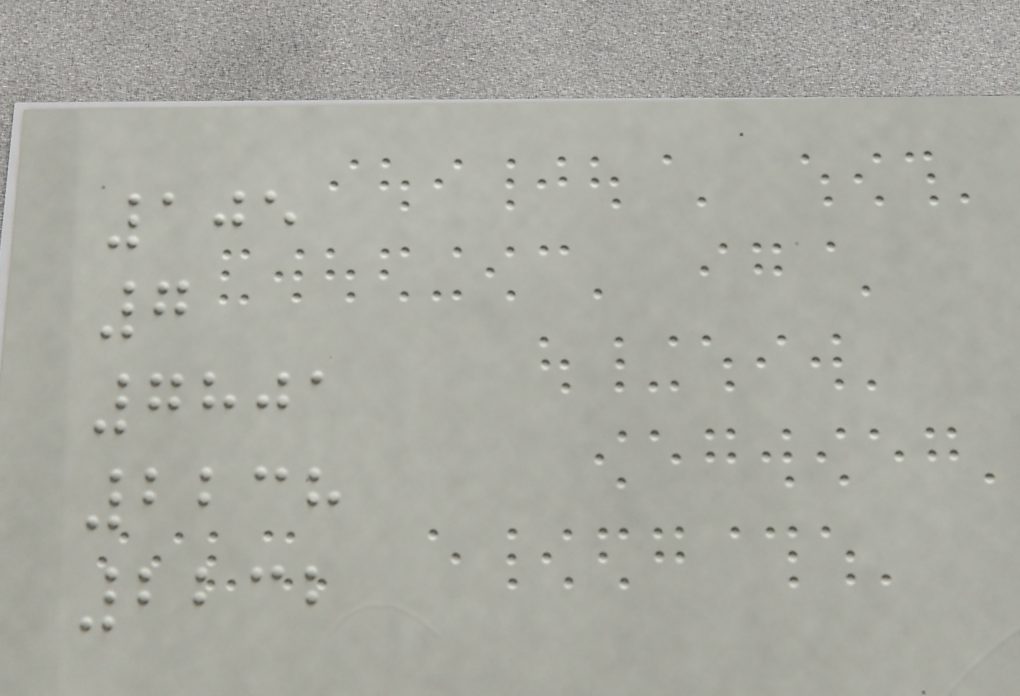105
7
7801
2238
2232
